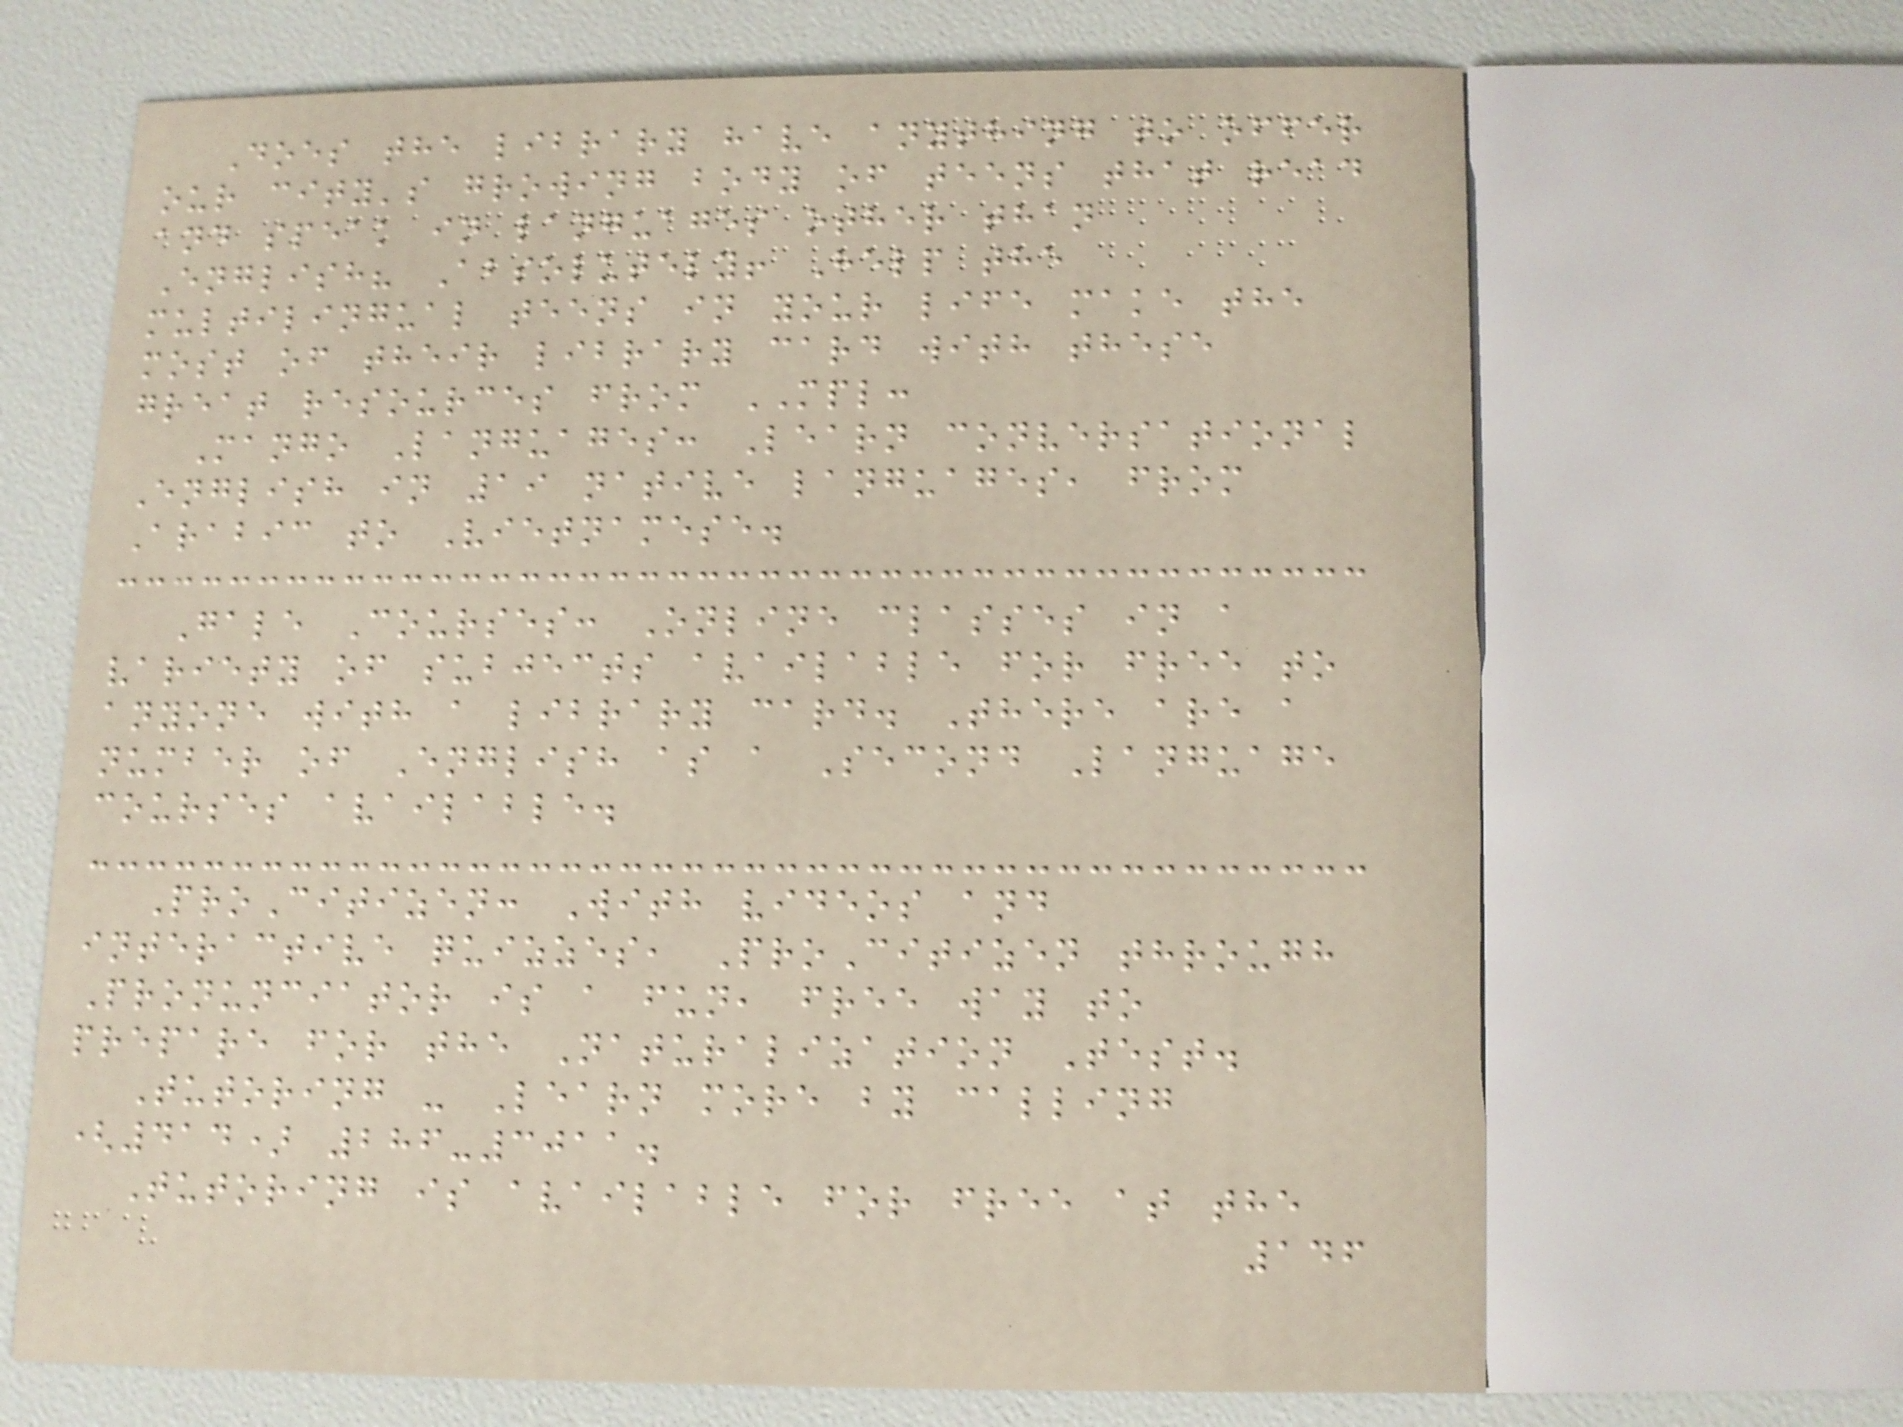Does the library have anything to offer
our city's growing body of teens that read
and speak in languages other than
English? Absolutely! Help the
multilingual teens in your life make the
most of their library card with these
great resources from MPL:
Mango Languages: Learn conversational
English in 19 native languages, from
Arabic to Vietnamese.
Gale Courses: Online classes in a
variety of subjects available for free to
anyone with a library card. There are a
number of English as a Second Language
courses available.
ProCitizen: With videos and
interactive quizzes, ProCitizen through
Pronunciator is a fun, free way to
prepare for the Naturalization Test.
Tutoring - Learn more by calling
(414) 286-3011.
Tutoring is available for free at the
146
